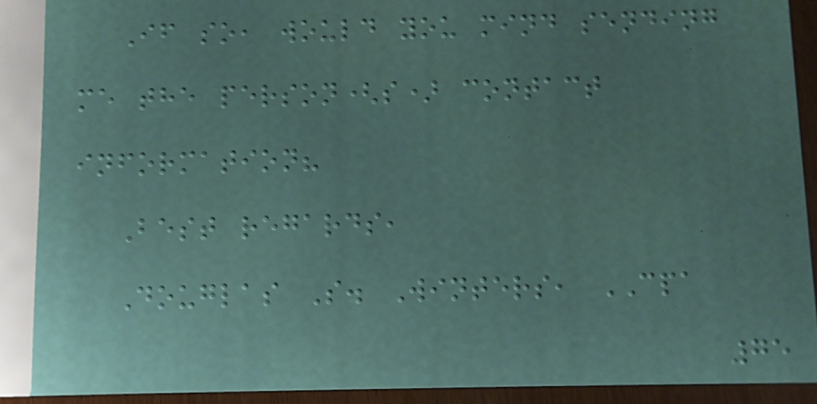If so, would you mind sending
me the person(s) contact
information?
Best regards,
Douglas S. Winters, CPA
75
